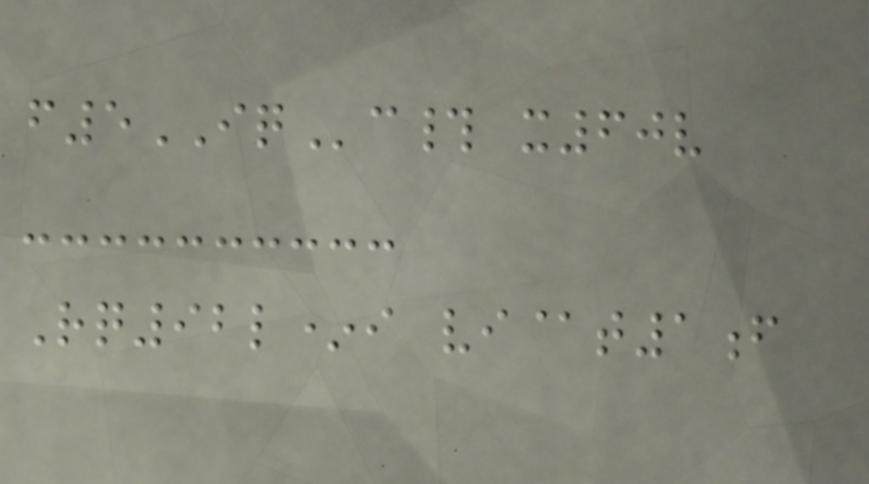f5IQc# x60v
Rq92l*i vi@t1f
